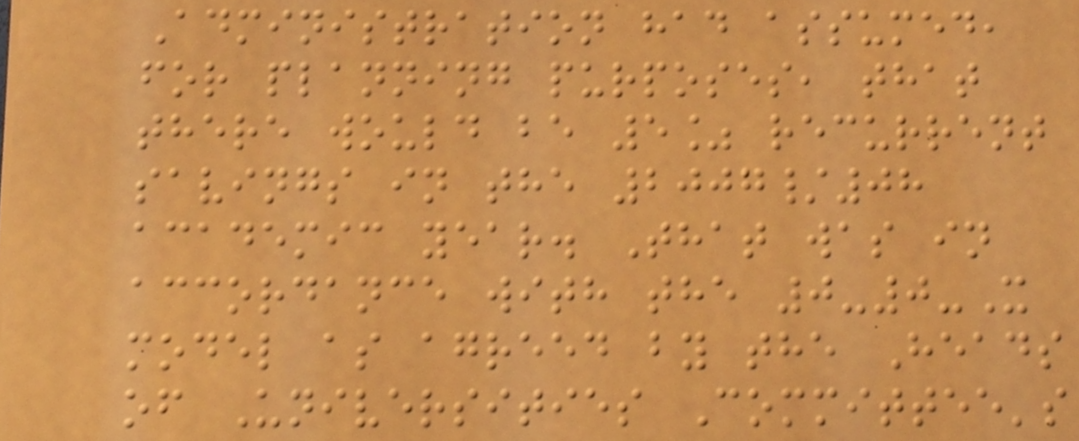Administration had assumed,
for planning purposes, that
there would be 5% recurrent
savings in the 2007/08
academic year. That was in
accordance with the 0-0-X
model as agreed by the Heads
of Universities Committee's
